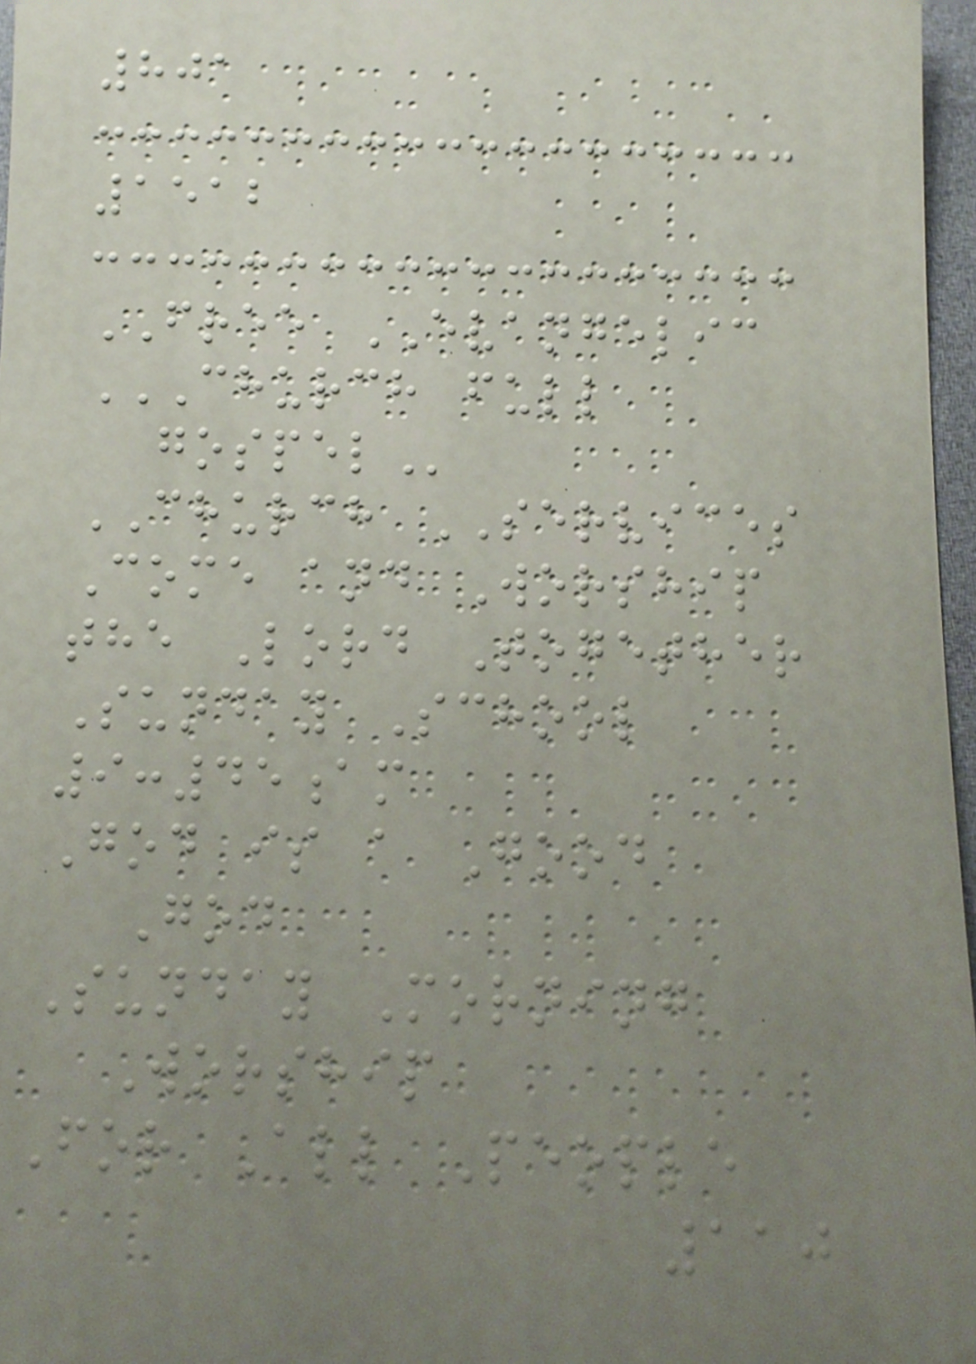801
1512
FREE EVANGELIC
CHURCH FULL
GOSPEL
CHURCH SERVICES
Come and Worship
the Lord Together
Sunday School
9:45am
God is a Good
God
Sunday Morning
Worship
For All People
110
